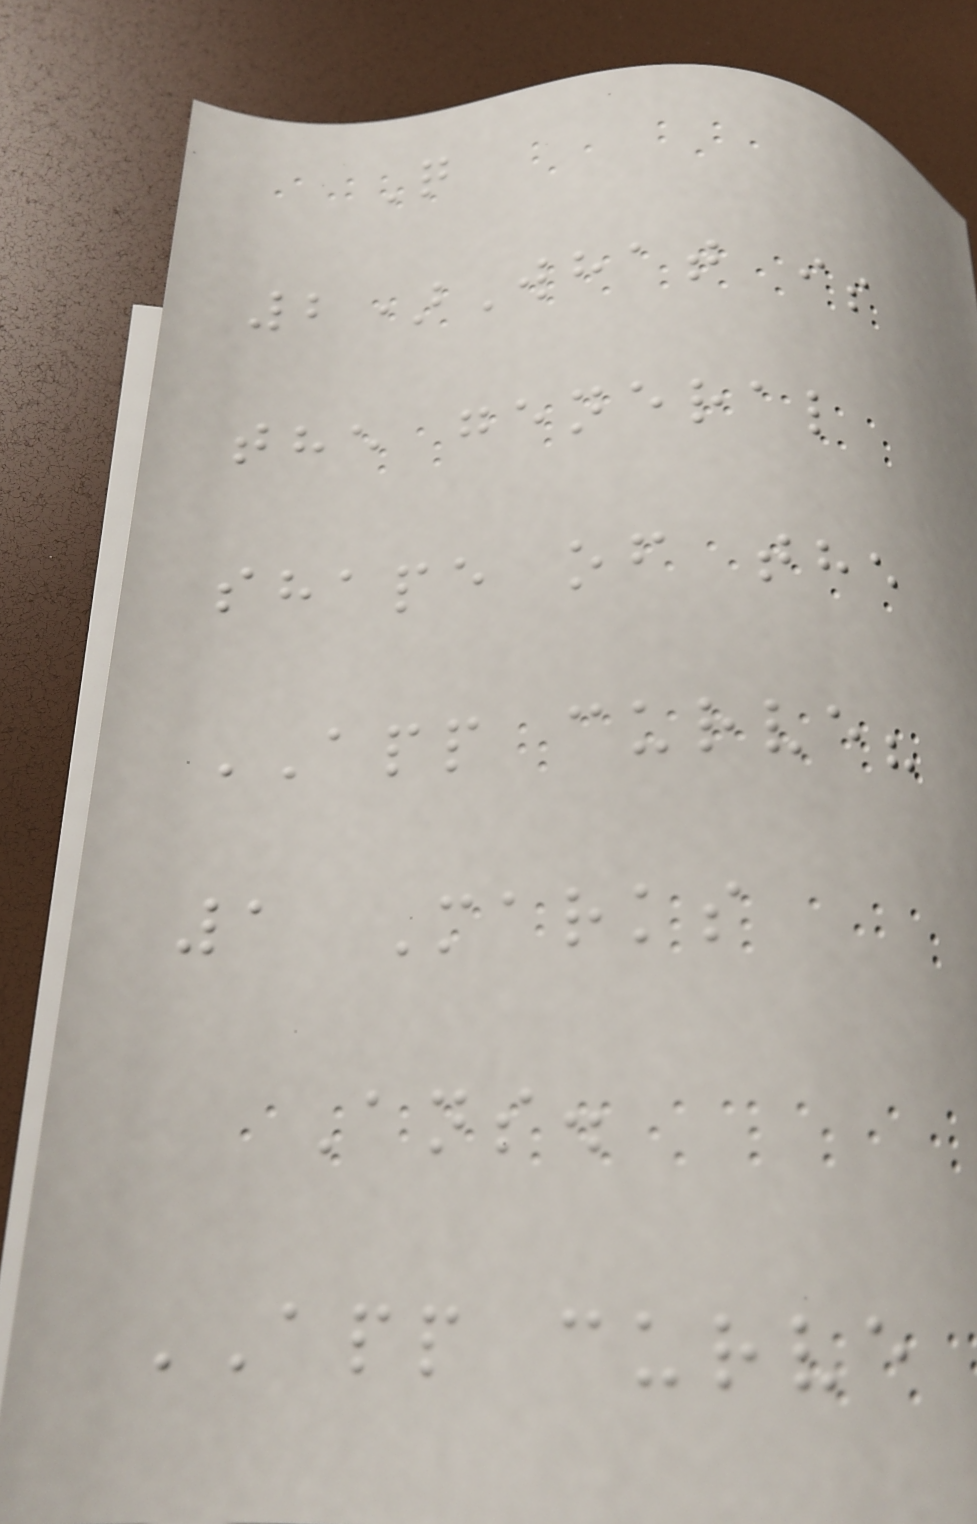Q
2)What is
the general
shape of the
APP curve?
1 Marks
Ans.
APP curve
